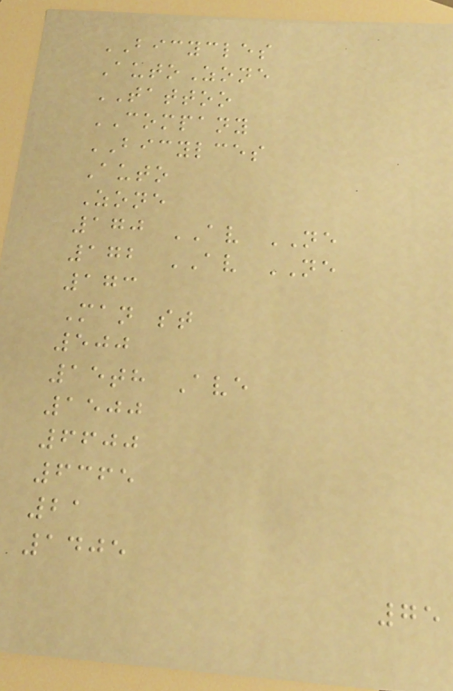BICYCLES
AutoZone
TATTOO
COMPANY
BICYLCES
Auto
Zone
170 AV NE
172 AV NE
173
Man st
500
15th Ave
1500
6600
6365
21
1405
75
